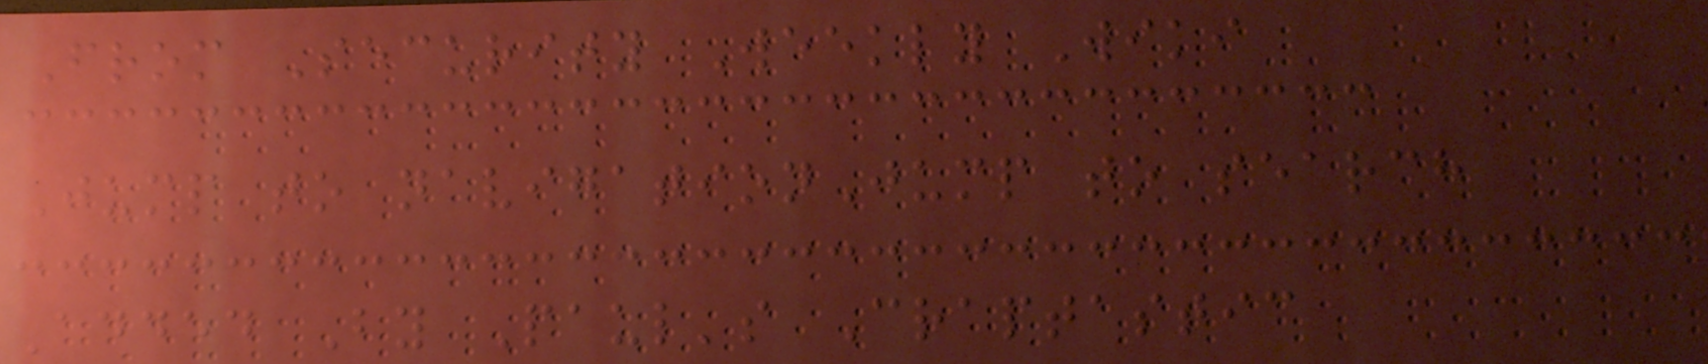From Security Weekly Wiki
Jump to navigationJump to search
Added By Paul's Craptastic
